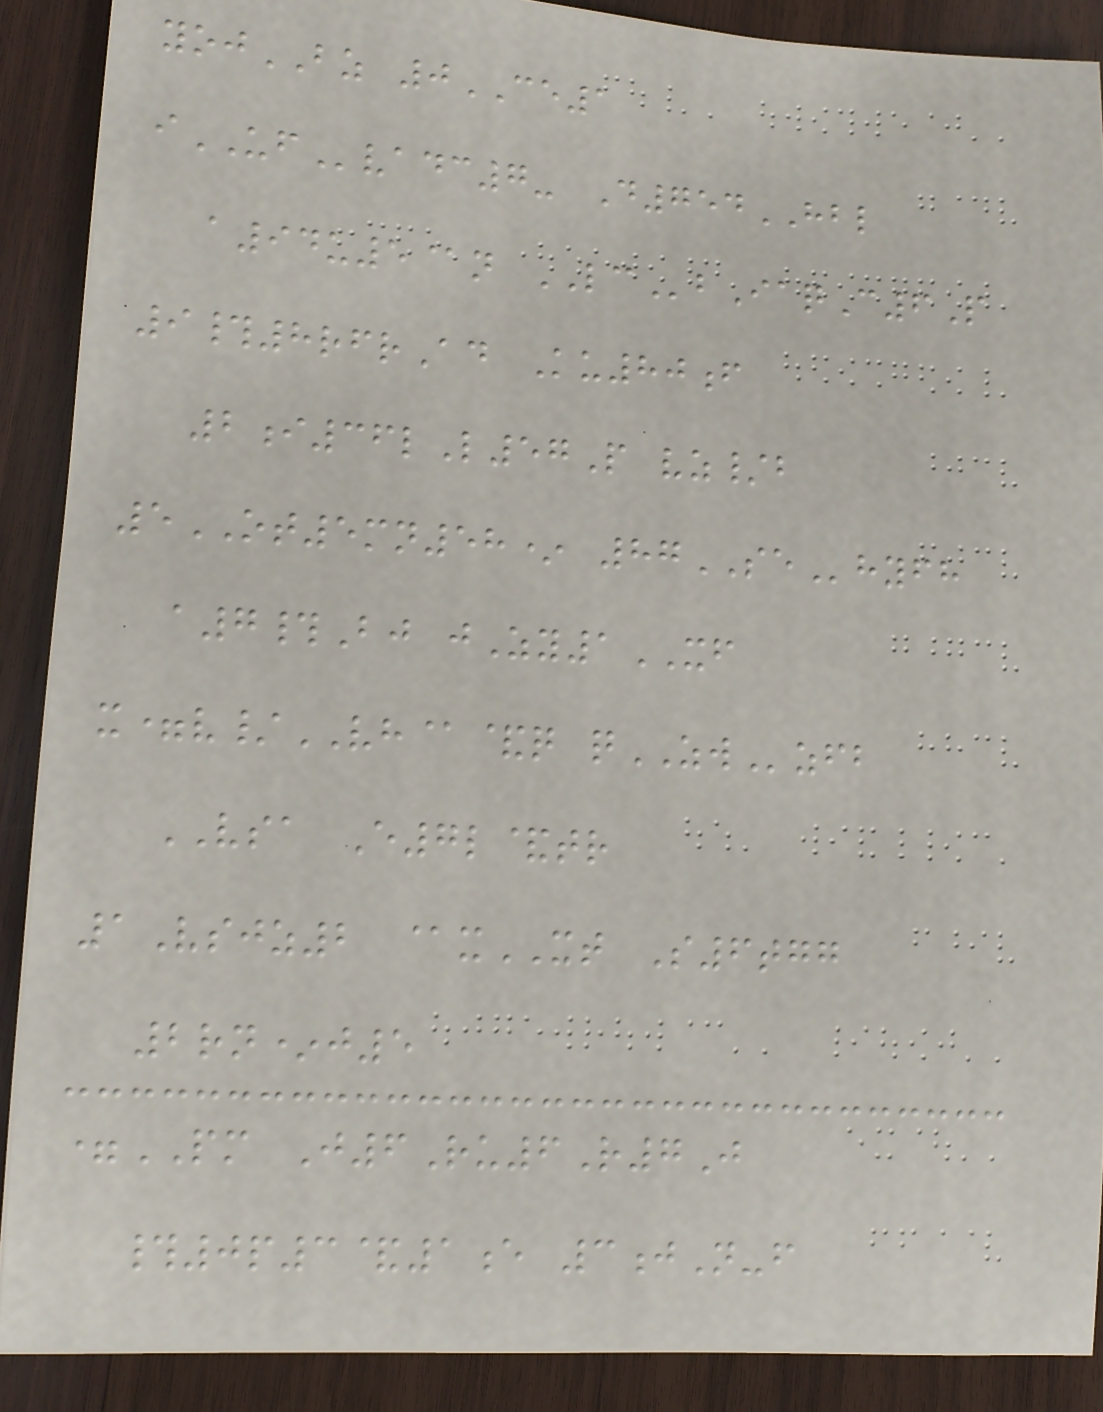yojBZ 0CE1
iUFvadc7- D754HBL
a94u5@n LCbIaqC6P
9#8rfrAd Ku80f
2i36lL57P vz/b
5OT5mn58* 87SEhyfh
a7#Bj jZy1XF
x=v/VH@&q qZWzfb
VSA E7l&tr
1Vsjz2 @xXT S6tgg
2rn*j5
=PM J6Ru6R7J
#0p3&1e 3jN-f
